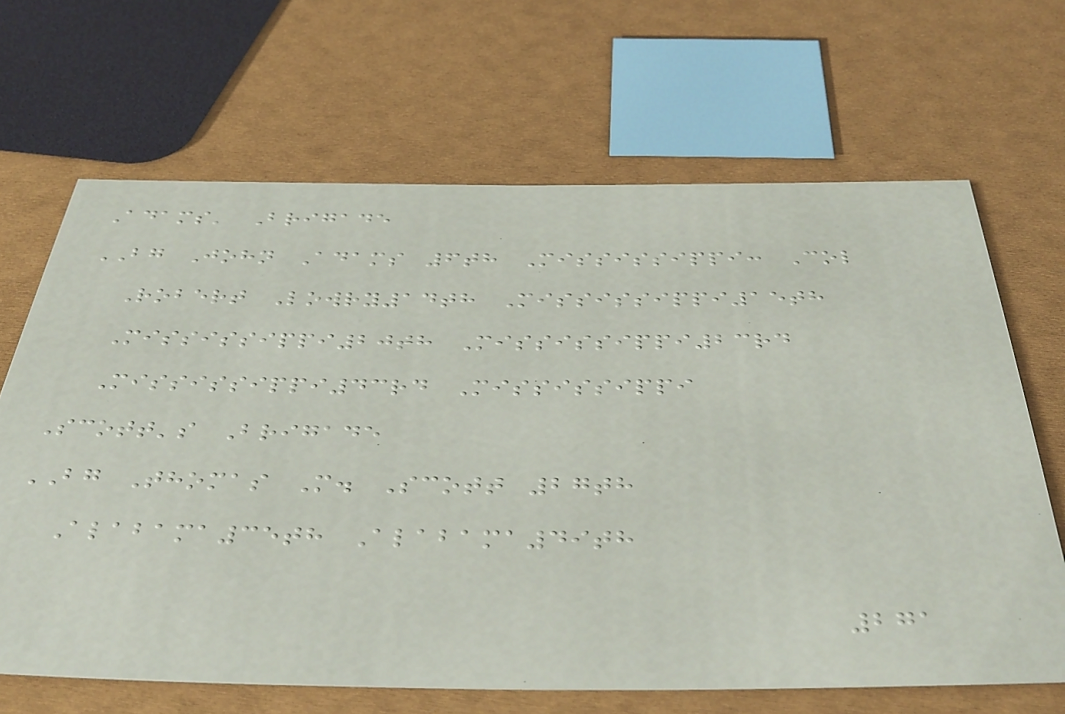Adams' Brigade
BG John Adams 6th Mississippi: Col
Robert Lowry14th Mississippi15th
Mississippi20th Mississippi23rd
Mississippi43rd Mississippi
Scott's Brigade
BG Thomas M. Scott 27th
Alabama35th Alabama49th
271
